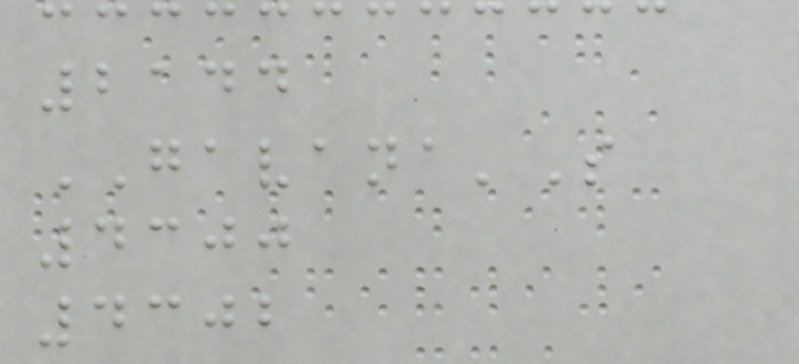2144
GAVANA'S
4300
4302
